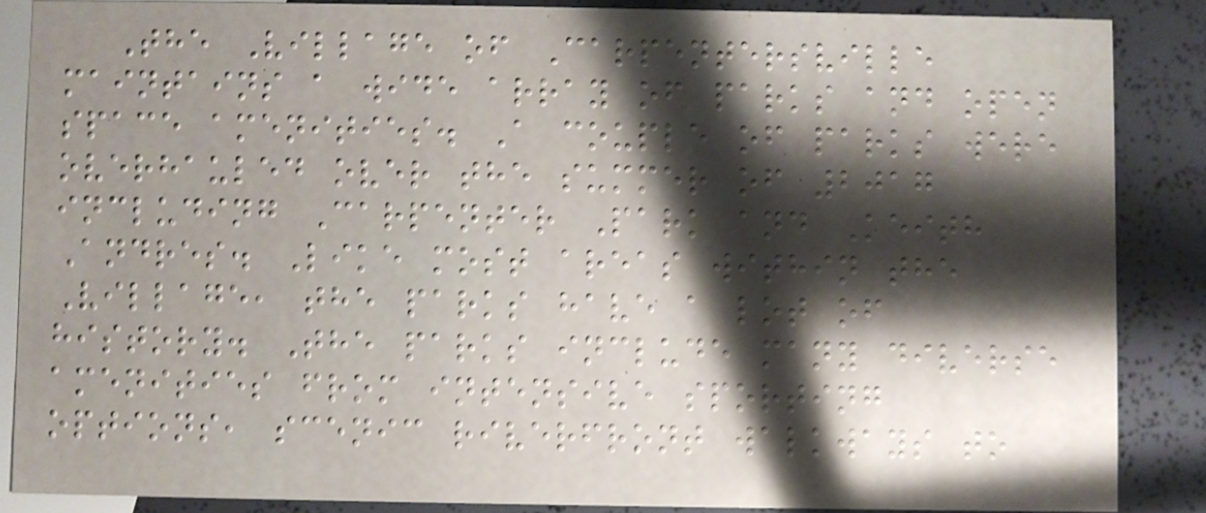The Village of Carpentersville
maintains a wide array of parks and open
space amenities. A couple of parks were
overhauled over the summer of 2017
including Carpenter Park and Keith
Andres. Like most areas within the
Village, the parks have a lot of
history. The parks include many diverse
amenities from intensive sporting
options, scenic riverfront walkways to
